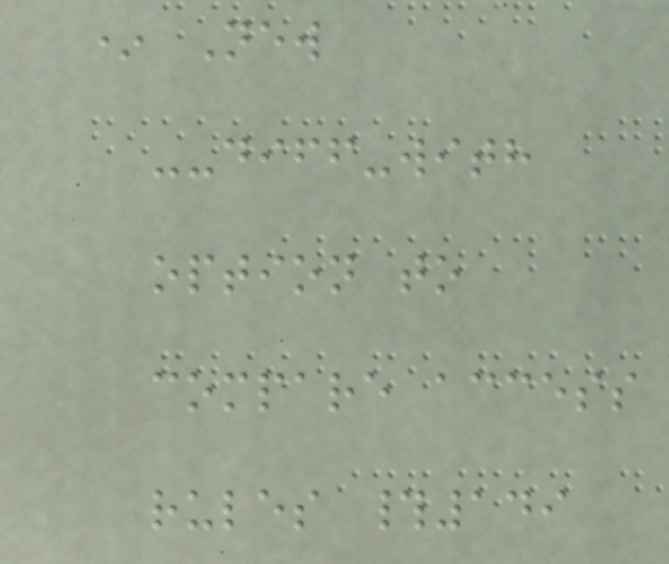* New
--diff-with
option to
compare access
rules #149
